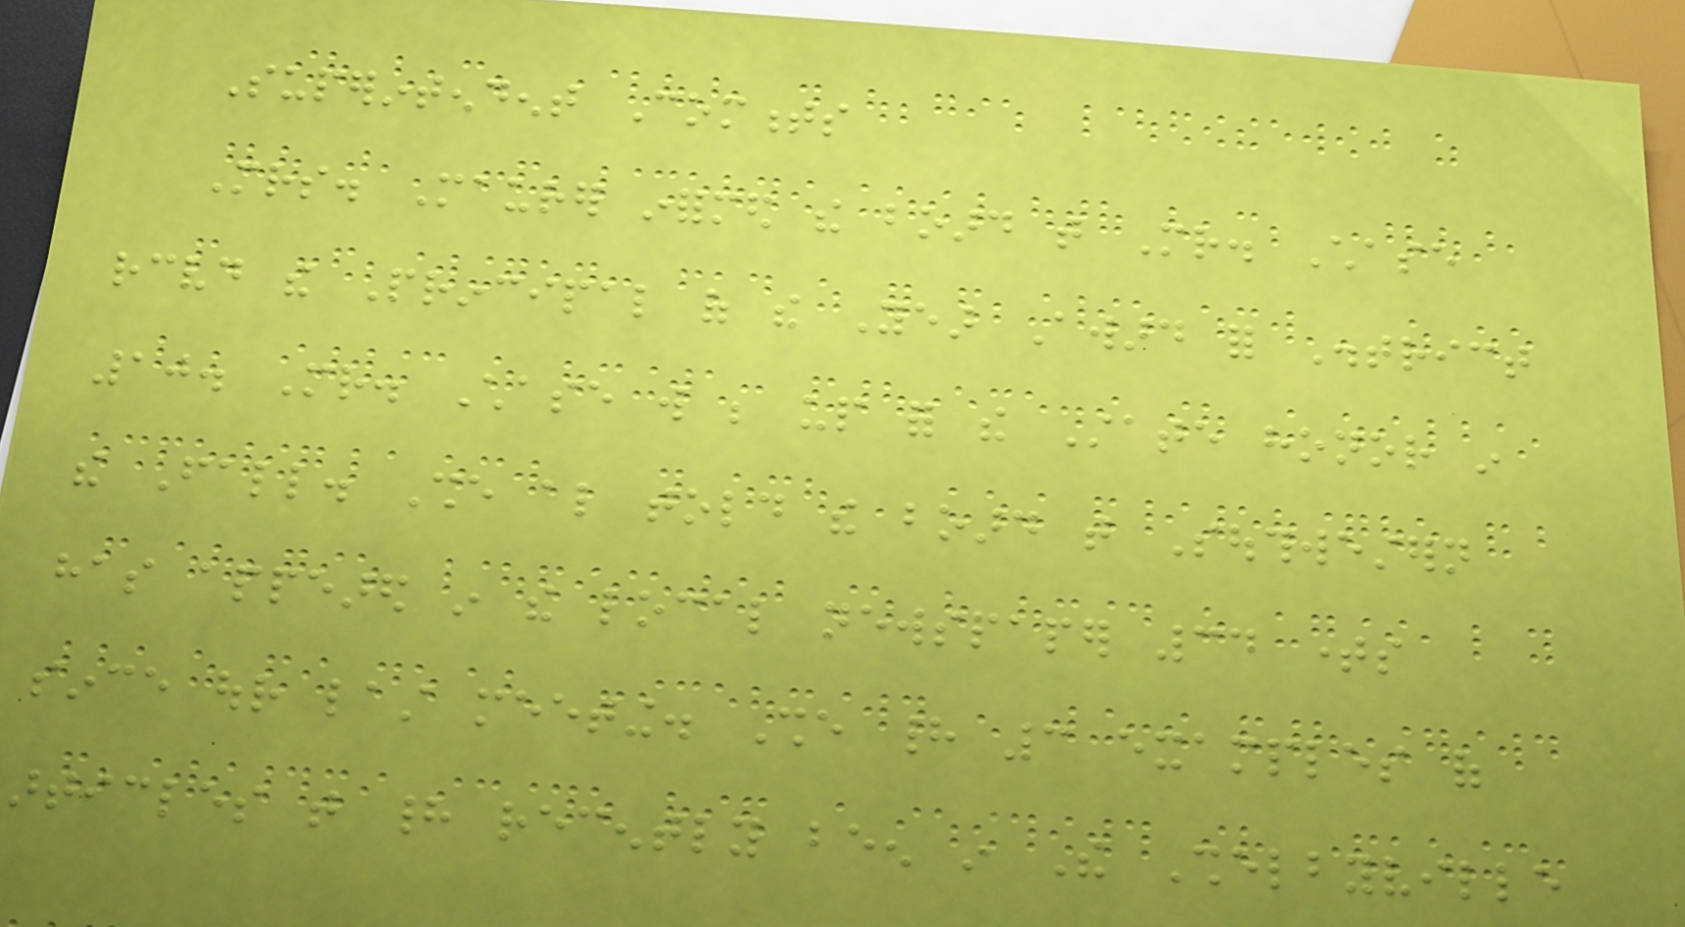Superintendent Comments
Mrs. Maurer informed the board that Mr. Chase
received the Principal of the Year Award for District
10. Mr. Chase will be up for the State honor in
the Fall. She also told the board that Southwestern
has appeared in the local newspaper 34 times
since our last meeting. She had 3 examples of
articles that had recently been in The Shelbyville
